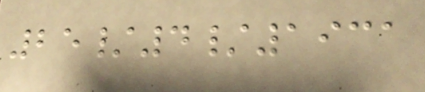25/4/1931
